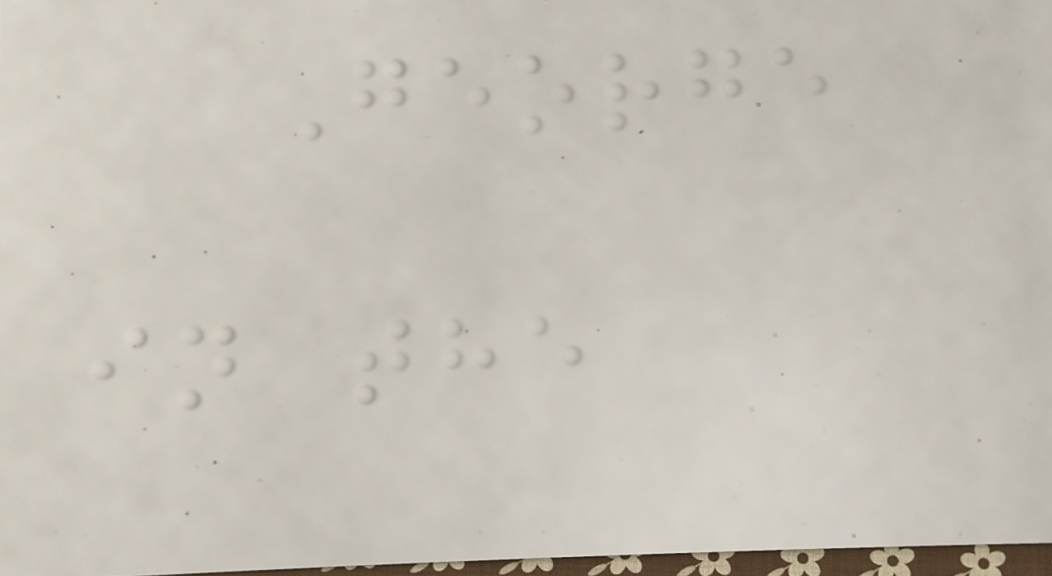George
in the
